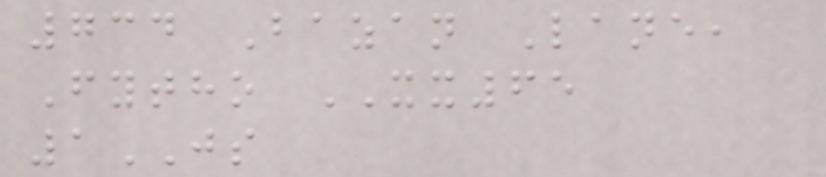734 Bazan Lane,
Fytho XX65
1JS
